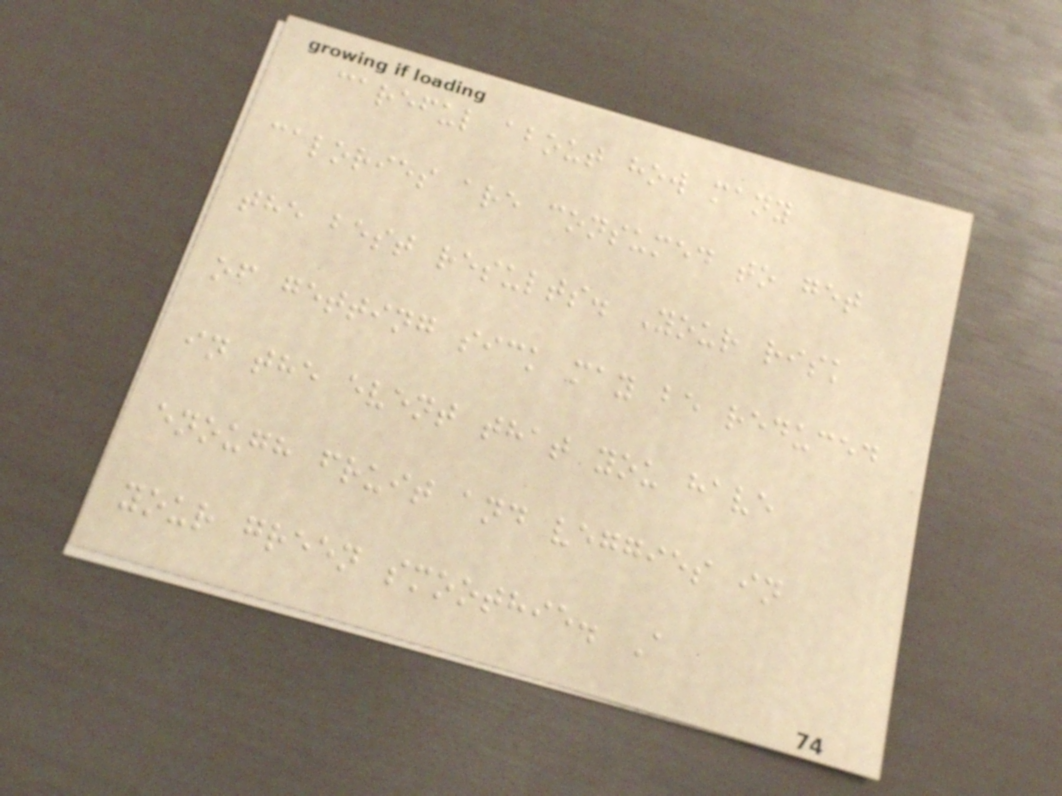careful about how many
calories are consumed to get
the best results. Your risk
of getting sick may be reduced
in the event that you have
enough fruit and veggies in
your green smoothie. A
